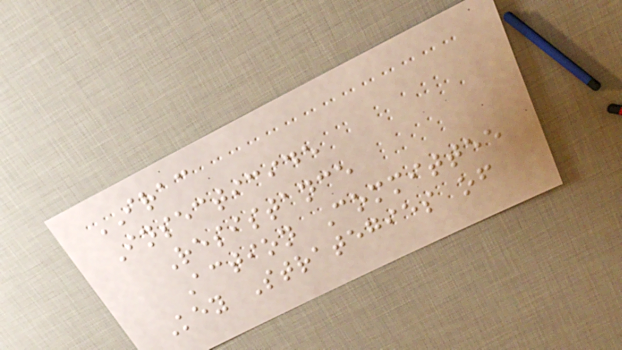IRAC
Insecticide
Resistance
Action Committee
Key Strategies of
